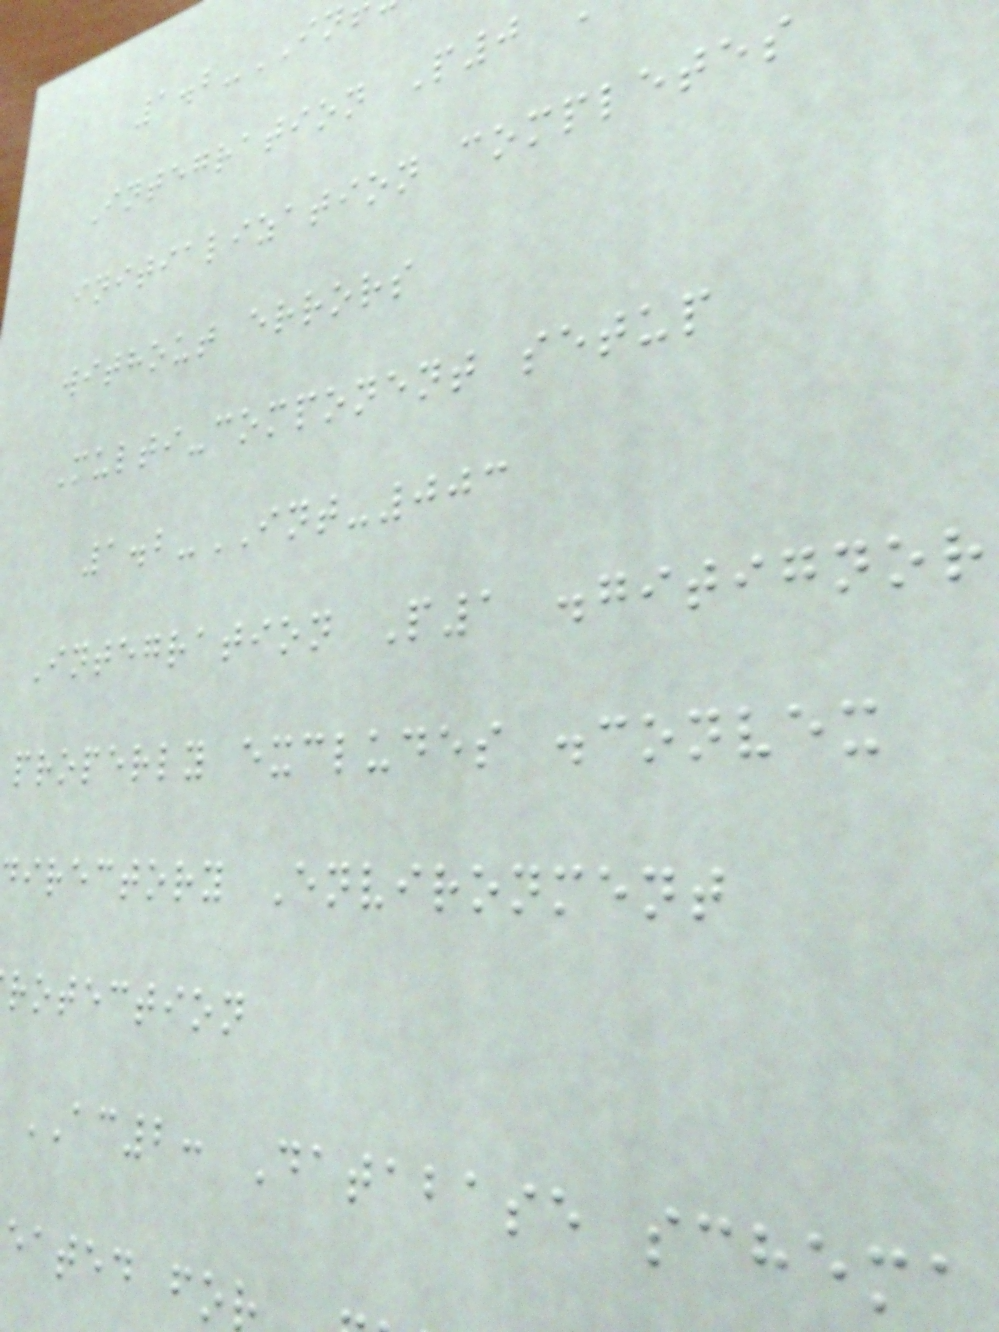1.2-IN
Integration P0
initialization completes
without errors
Multi-component setup
1.2-INT-003
Integration P1 .gitignor
properly excludes .convex
irectory Environment
rotection
AC2: Database schema
eated fo
